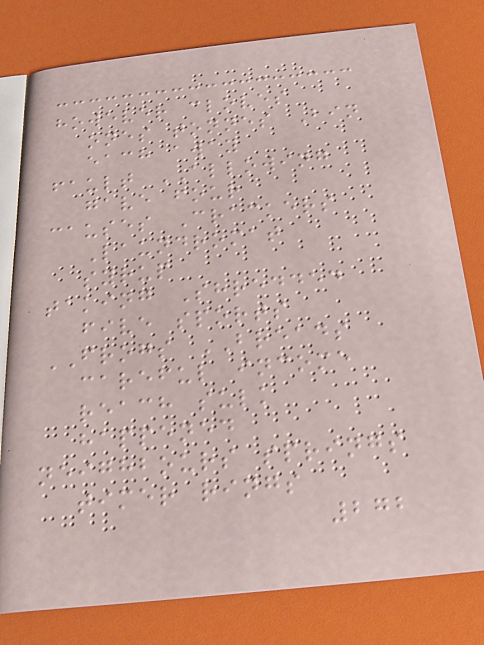however cloves
ones tonnes Bin
each away
fault ALLOWING
gave four
causes Crackers
Laundromat
syrup
taking Shredded
five sports
FROGS BREADS
careful income
reach sulk
happened
neighbours springs
timer rings
272
